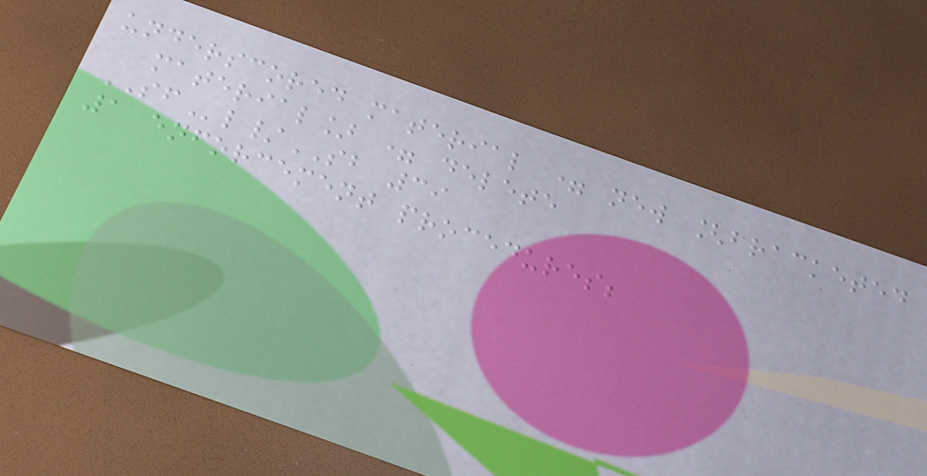underscored material = new [bracketed
material] = delete
SFl/SB 39
1 enforcement procedures;
